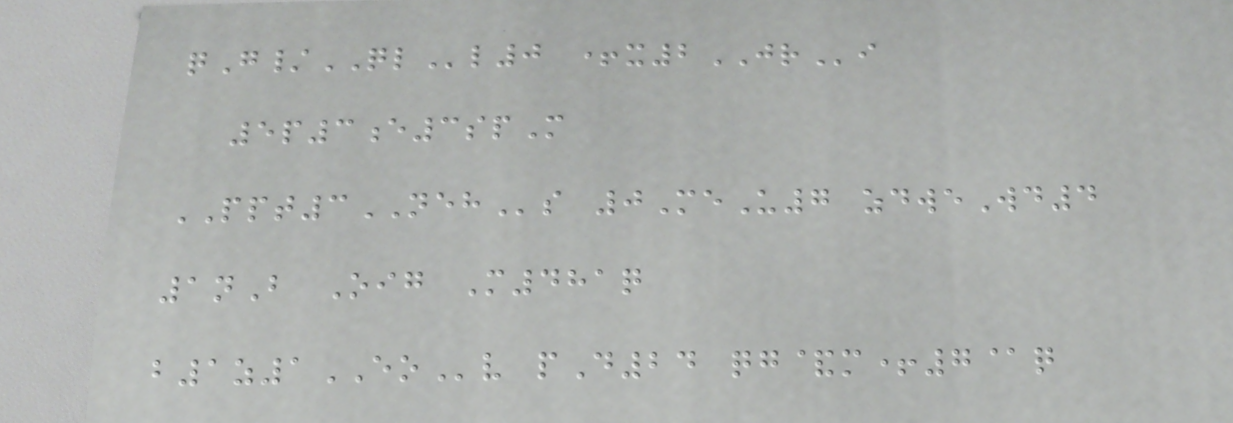qG/QLl0 +x2JRi
5p3e3spM
PPT3NEHs 0MeU7 zdweWd4
1nB Oig M481q
b1z1EOv pD24 qg&m+7@q
